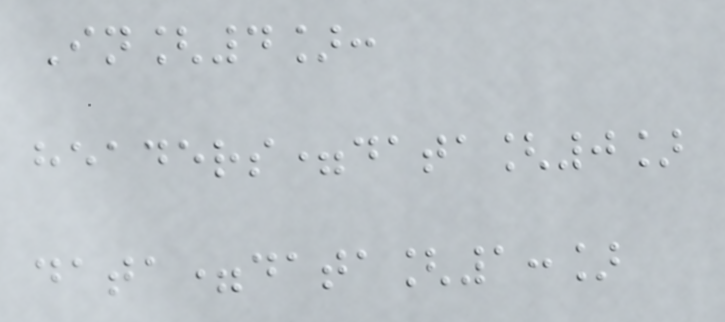In[4]:
headers=data[0]
data=data[1:]
